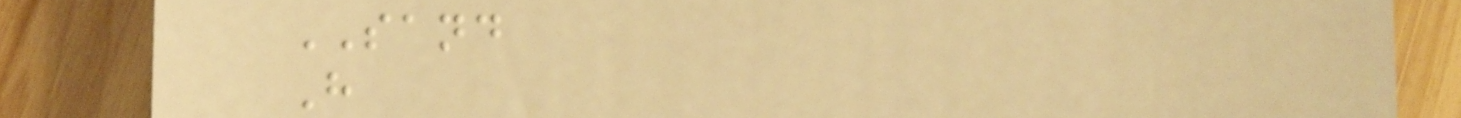SAND
H
